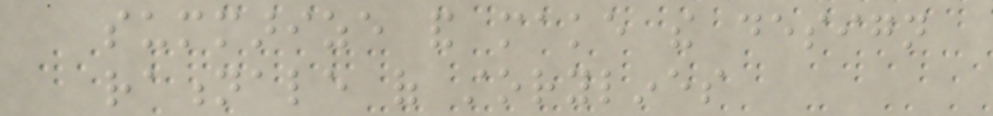summarize and make the design
rationale of storylines
